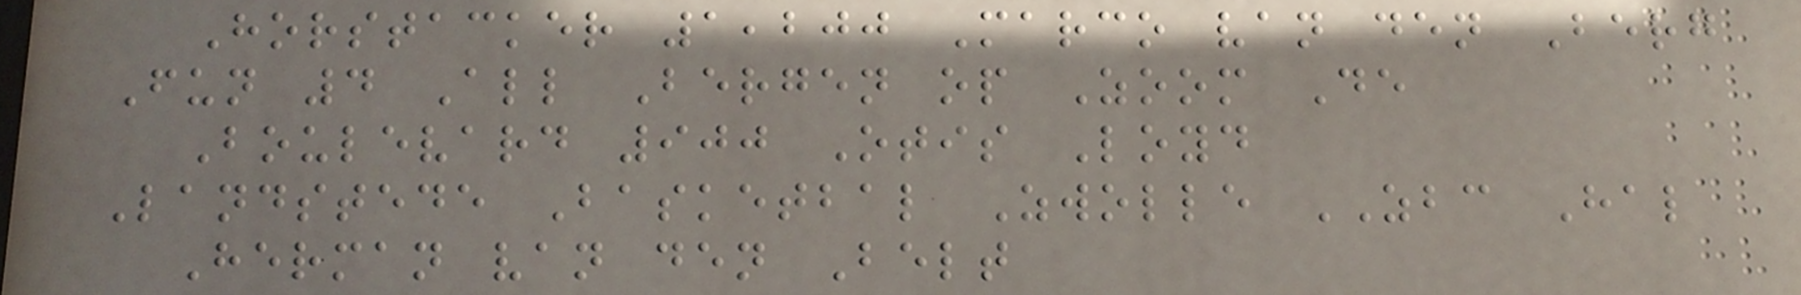Horstacker 1,200 Marco van den Berg
Fun 4 All Bergen op Zoom De
Boulevard 900 Otis Loyd
Landstede Basketbal Zwolle ZBC Hal
Herman van den Belt
